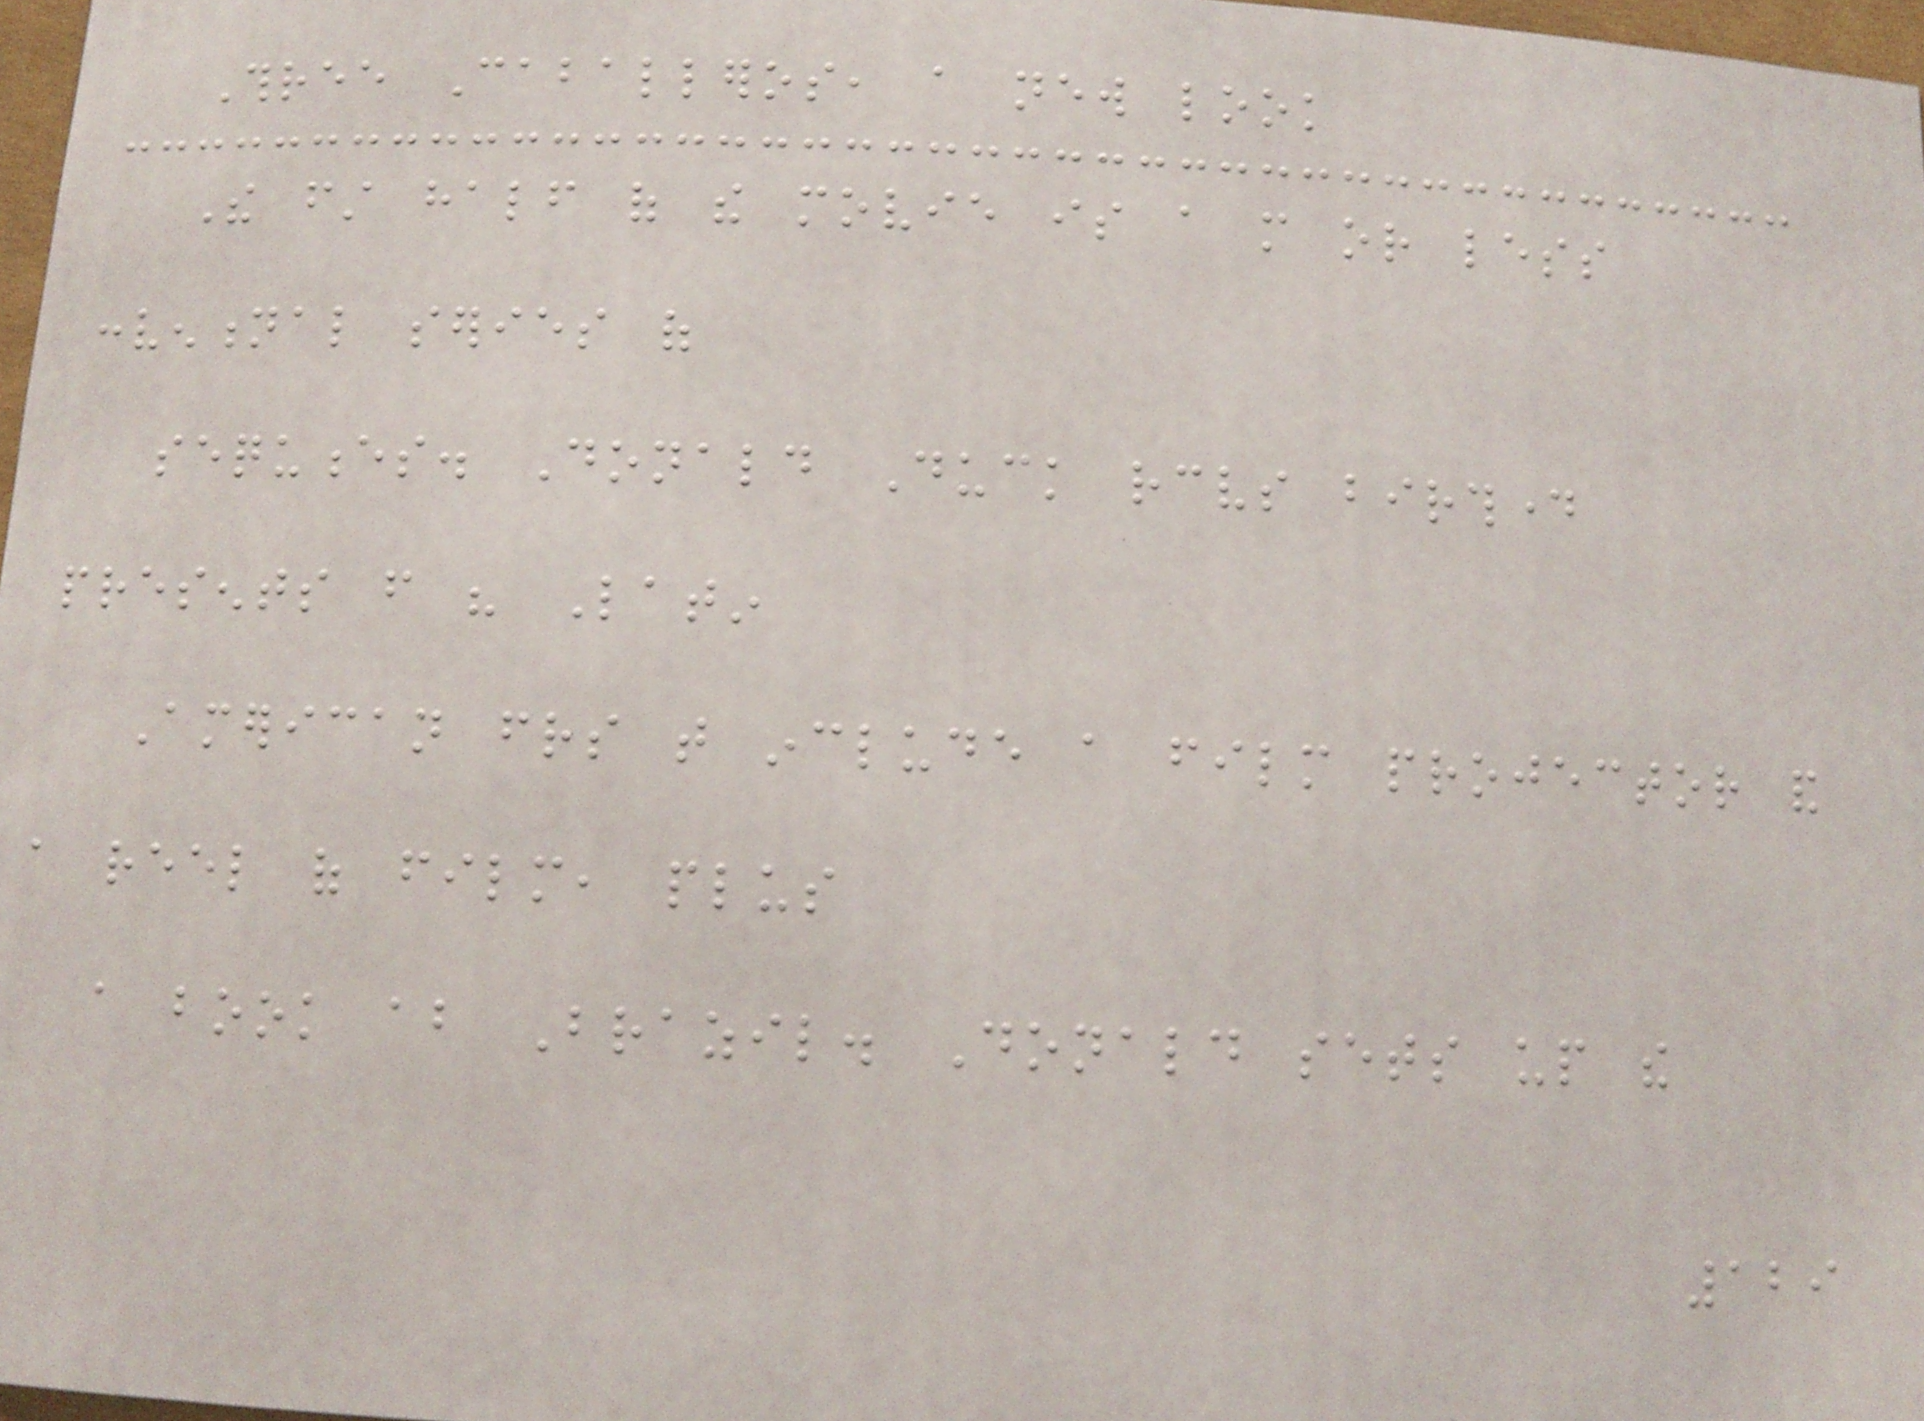Three Caballeros, a new look
The first half of the movie is a more or less
conventional series of
sequences. Donald Duck receives birthday
presents from his Latin
American friends that include a film projector and
a reel of film, plus
a book about Brazil. Donald sets up the
129
